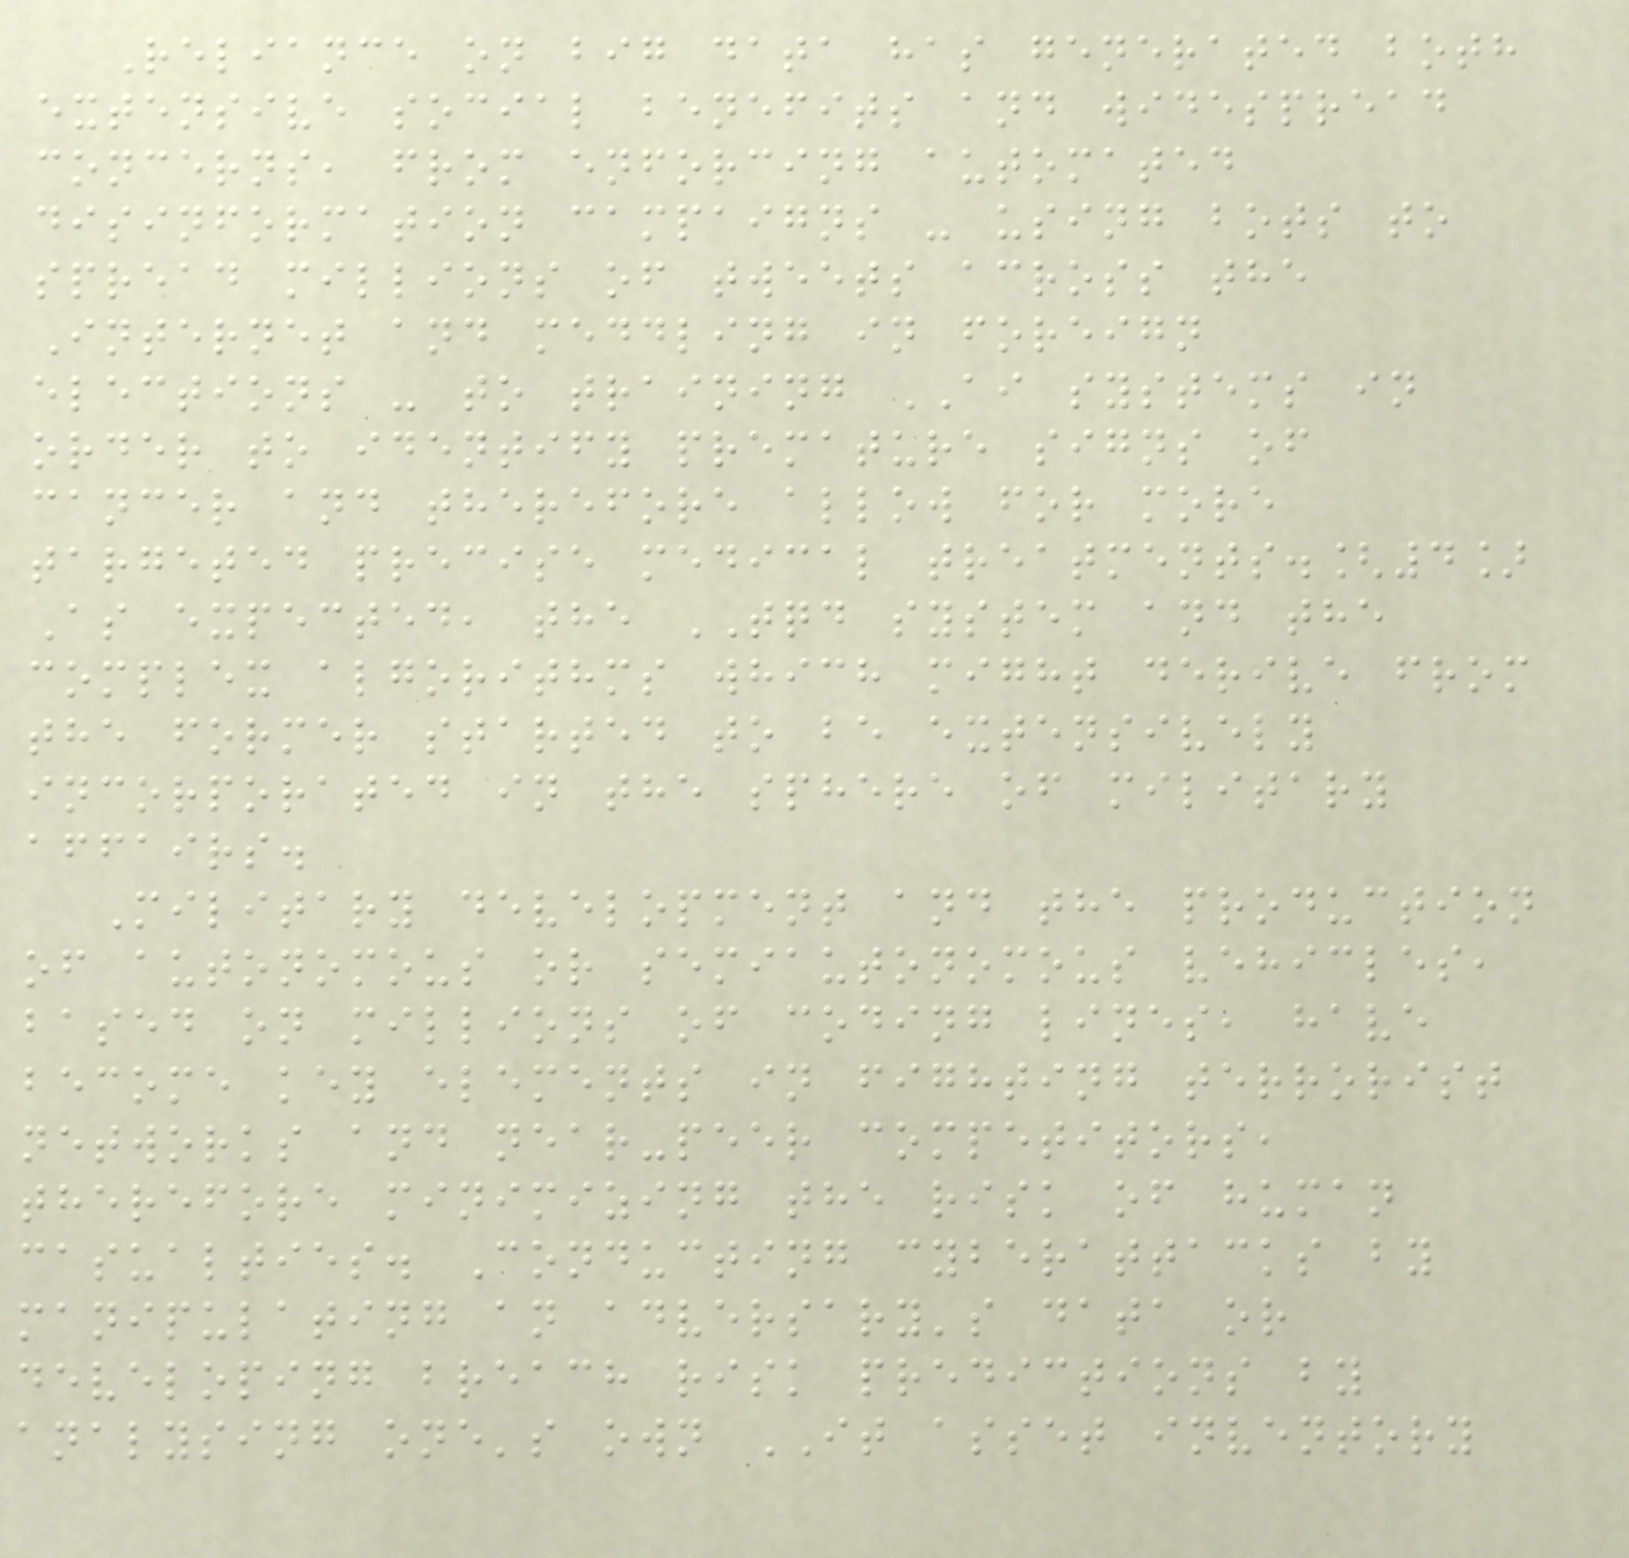Reliance on big data has generated both
extensive social benefits and widespread
concerns, from enforcing automated
disinformation campaigns - using bots to
spread millions of tweets across the
Internet and meddling in foreign
elections - to training AI systems in
order to identify premature signs of
cancer and therefore allow for more
targeted precise medical treatments.[4]
As expected, the TQD system and the
complex algorithms which might derive from
the former started to be extensively
incorporated in the sphere of military
affairs.
Military development and the production
of autonomous or semiautonomous vehicles,
based on millions of coding lines, have
become key elements in fighting terrorist
networks and near-peer competitors,
therefore minimizing the risk of human
casualties. Conducting cyberattacks by
manipulating an adversary's data or
developing breach risk predictions by
analysing one's own IT asset inventory
